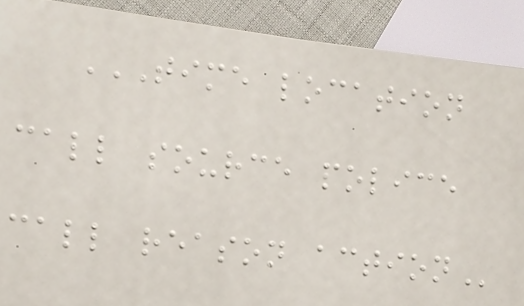TIME LOCATION
CALL SOURCE POLICE
CALL REASON ACTION
